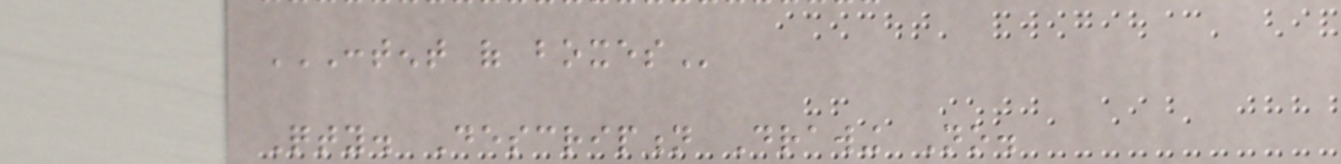CONTENT OF BOXES
Qty. Description Drawing No.
